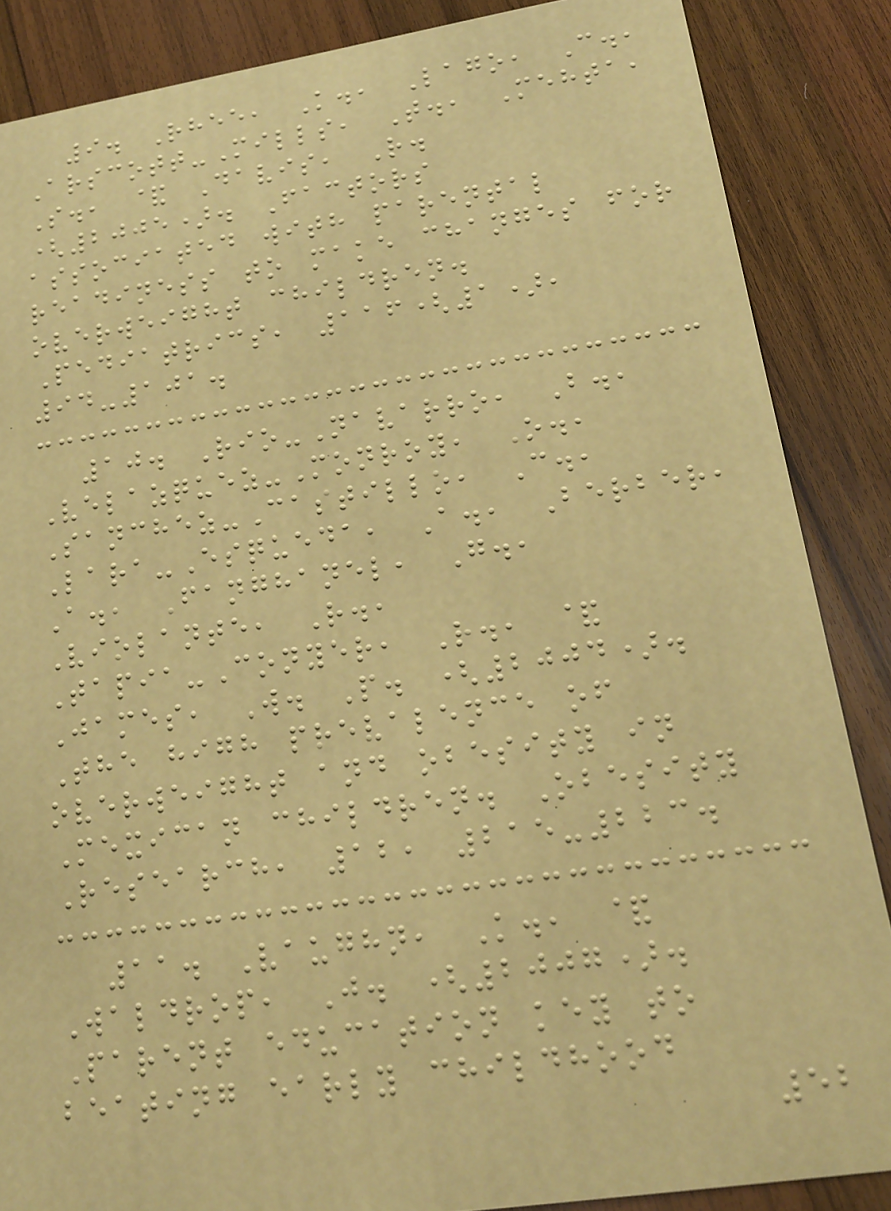9. Rhee, K., Lago, C.,
Arscott-Mills, T., Mehta,
S., & Davis, R.
(2005). Factors
associated with parental
readiness to make changes for
overweight children.
Pediatrics, 116(1),
94-101.
10. Rio-Navarro, B.,
Velazquez-Monroy, O.,
Sanchez-Castillo, C.,
Lara-Esqueda, A., Berber,
A., Fanghanel, G.,
Violante, R.,
Tapia-Conyer, R., &
James, W. P. (2004).
The high prevalence of
overweight and obesity in
Mexican children. Obesity
Research, 12, 215-223.
11. Vaughn, K., &
Waldrop, J. (2007).
Parent education key to
beating early childhood
52
